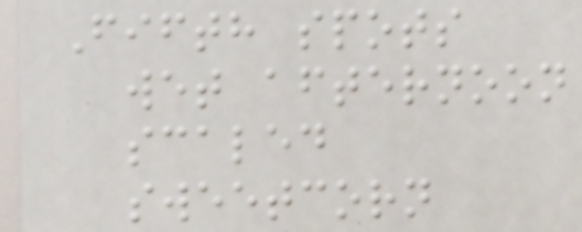Fifth spots
wet afternoon
scaled
sweetcorn
